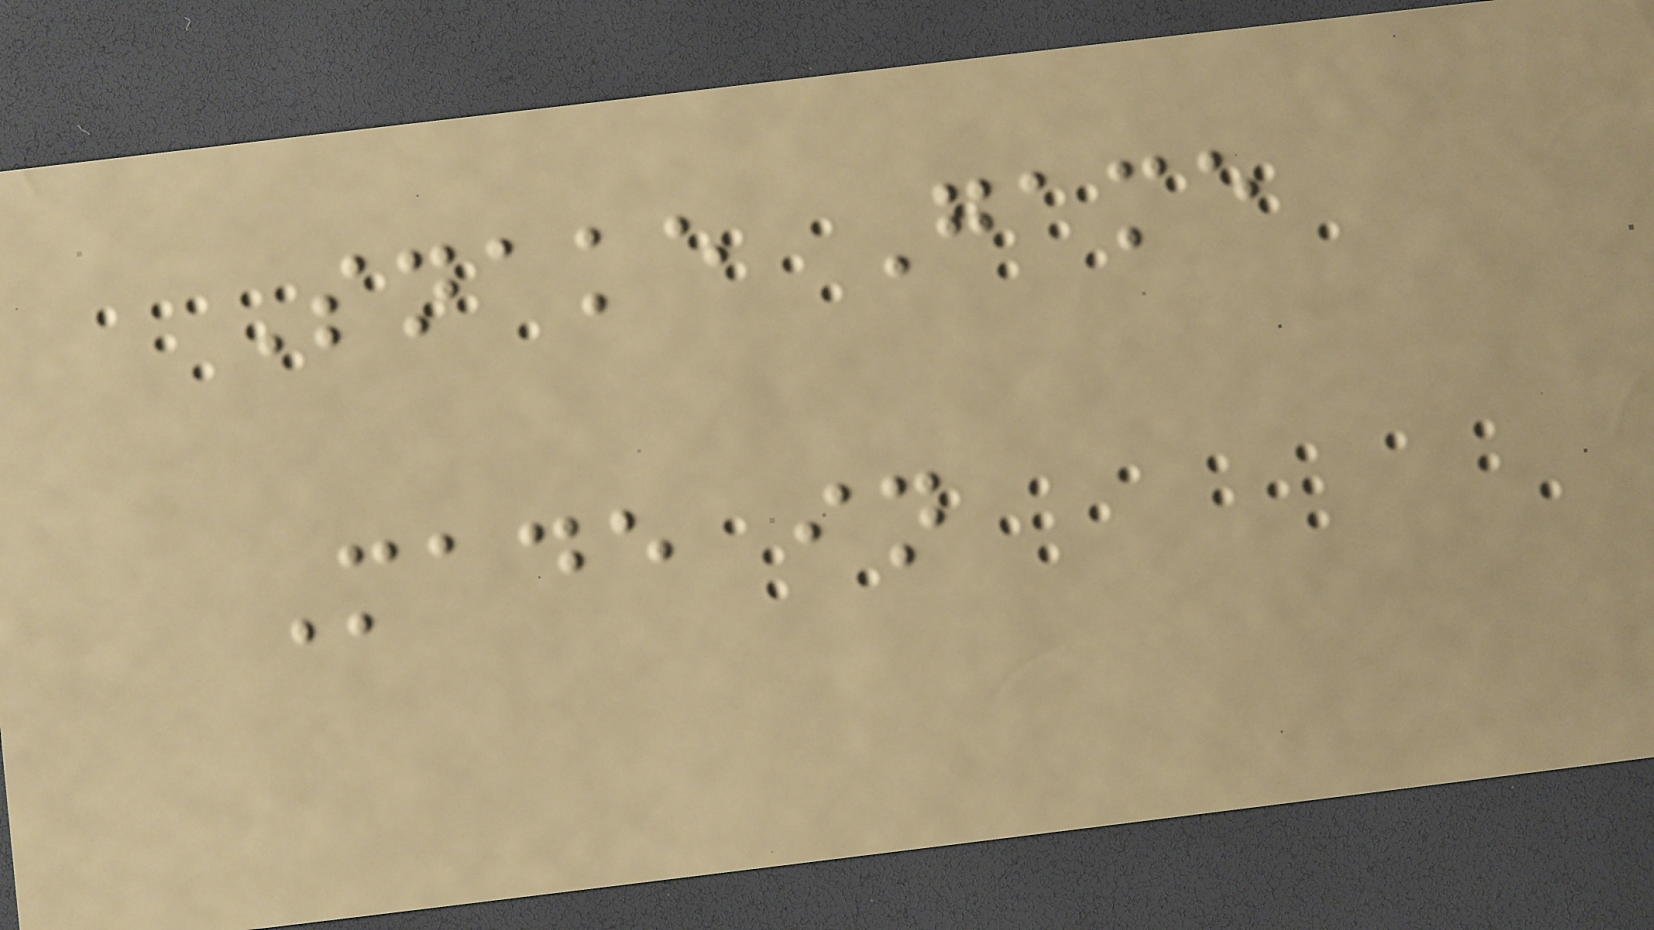Snake Game
Made in
